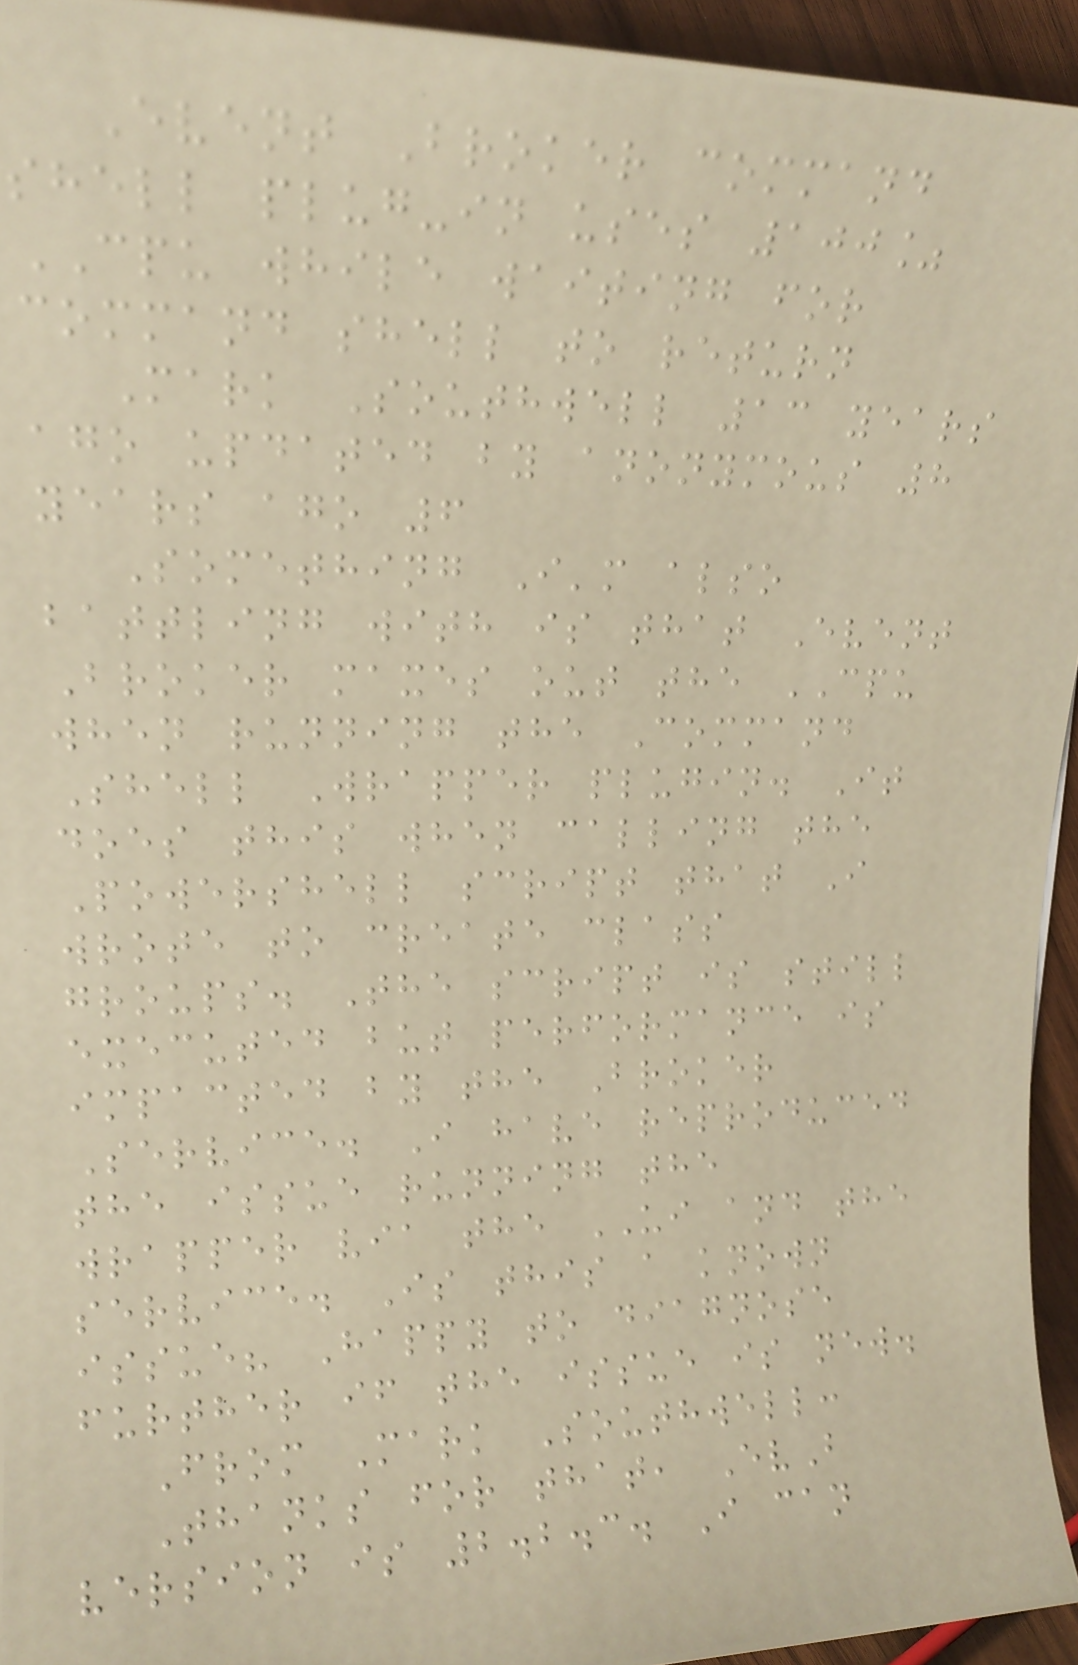Event Broker command
shell plug-in uses 100%
CPU while waiting for
command shell to return
Mark Southwell 13 years
ago updated by anonymous 8
years ago 6
Something I'm also
battling with is that Event
Broker maxes out the CPU
when running the Command
Shell Wrapper plugin. It
does this when calling the
Powershell script that I
wrote to create class
groups. The script is still
executed but performance is
impacted by the Broker
Service. I have reproduced
the issue running the
wrapper via the UI and the
service. Is this a known
issue? Happy to diagnose
further if the issue is new.
From Mark Southwell:
Thanks for that, EvB
version is 2.2.3. I can
